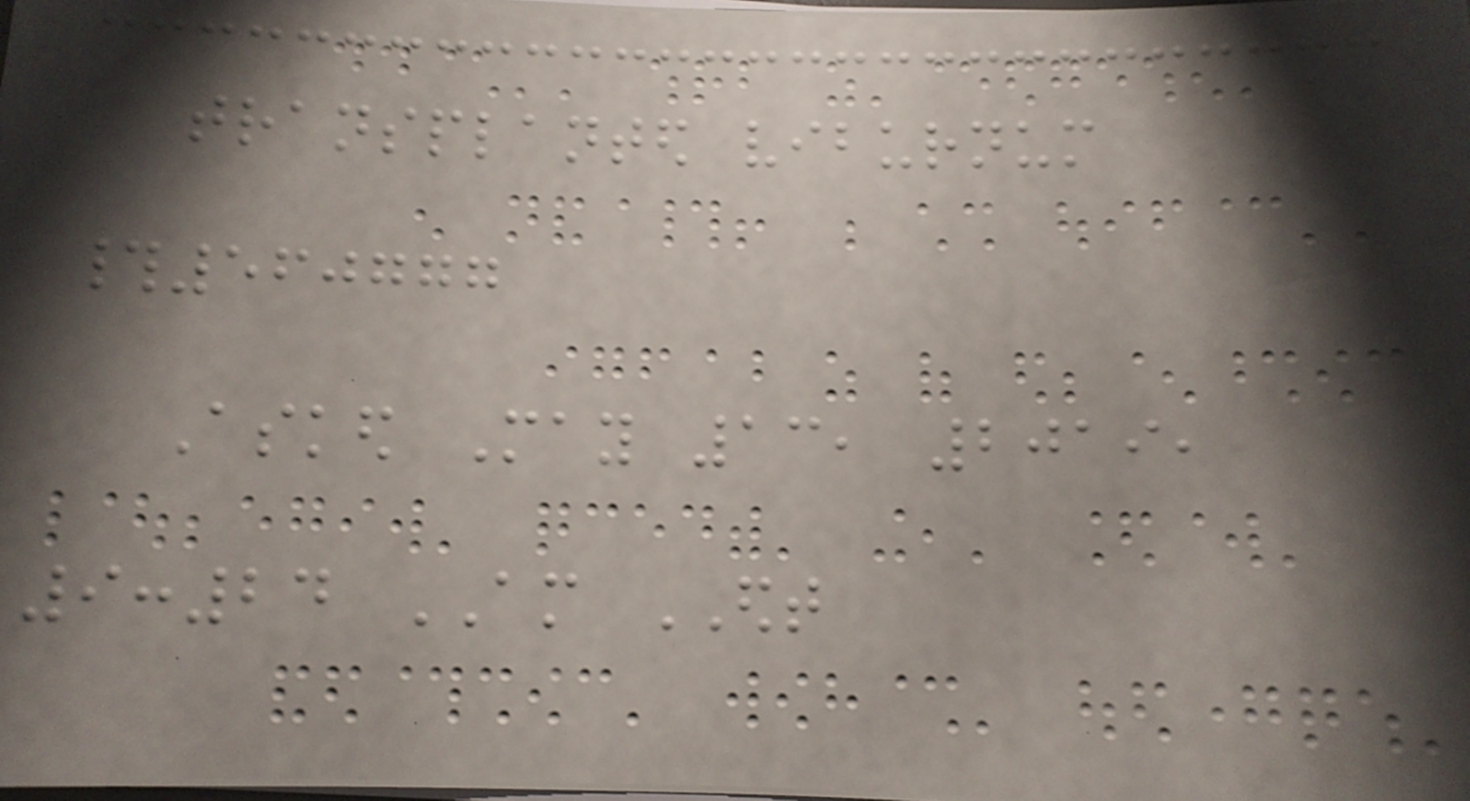transplanted viburnum
#560777
Asked May 13, 2019,
9:24 AM EDT
